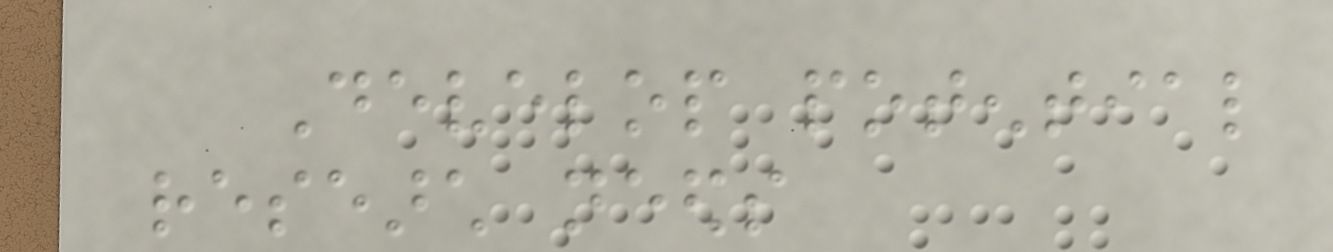Develop potential
research needs
